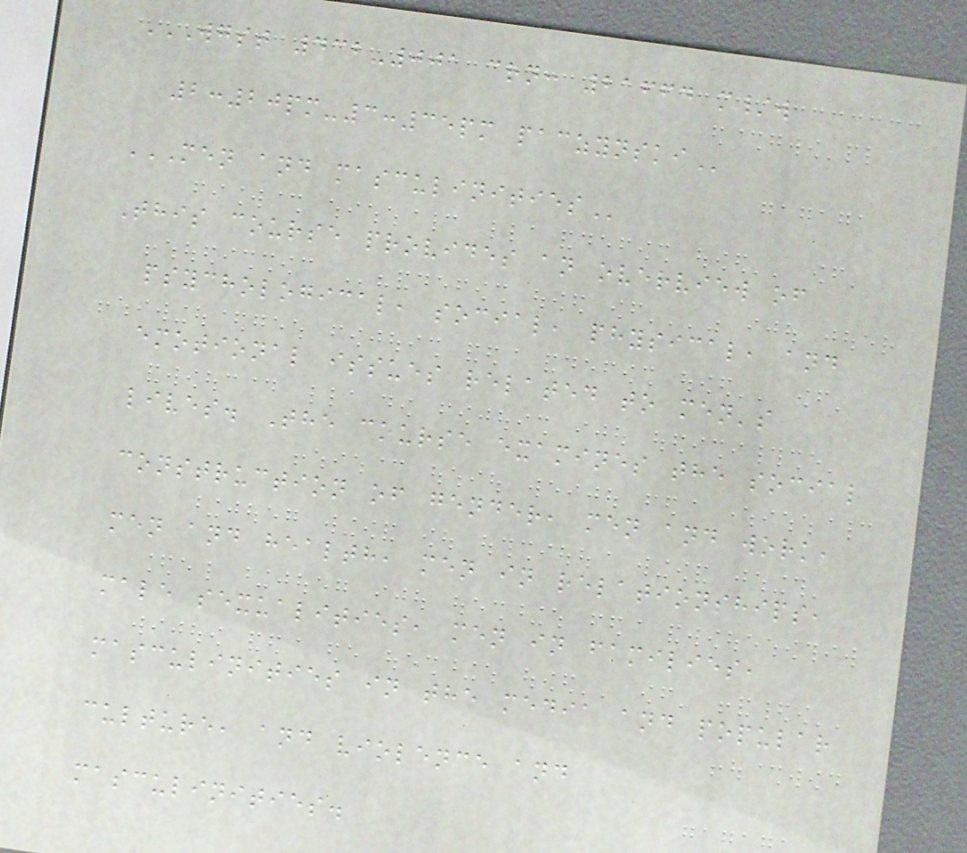WGST 432-001 CRN: 21664 M/W
2:20PM-3:35PM PACZYNSKI
MEN AND MASCULINITIES
This course provides an overview of
psychological, social, physical, and
emotional issues related to men's
lives. The course examines the social
construction of gender, men and work,
men and health, men in relationships,
male sexualities, men in families,
masculinities in the media and popular
culture, and violence and
masculinities.
